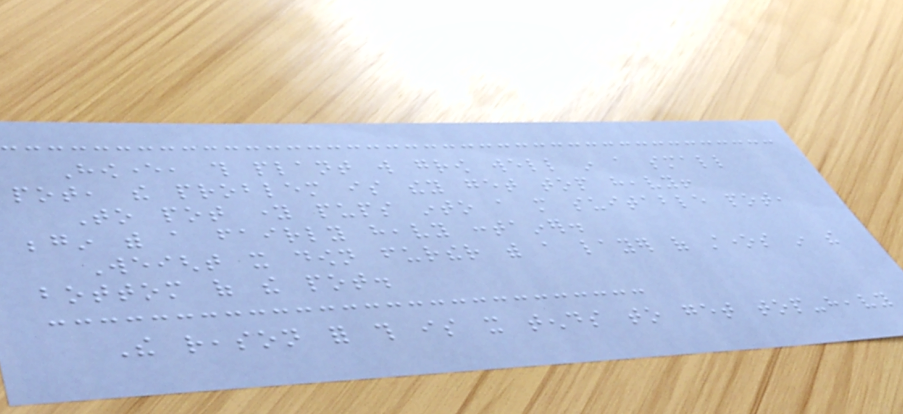However, this plant will grow well in a small
pot, the problem is they get top heavy!
To pot young pups into a more suitable pot,
begin with a fairly heavy container.
Weight it down further with a layer of stones in the
bottom of the pot.
The reason for this is it tends to get top-heavy
